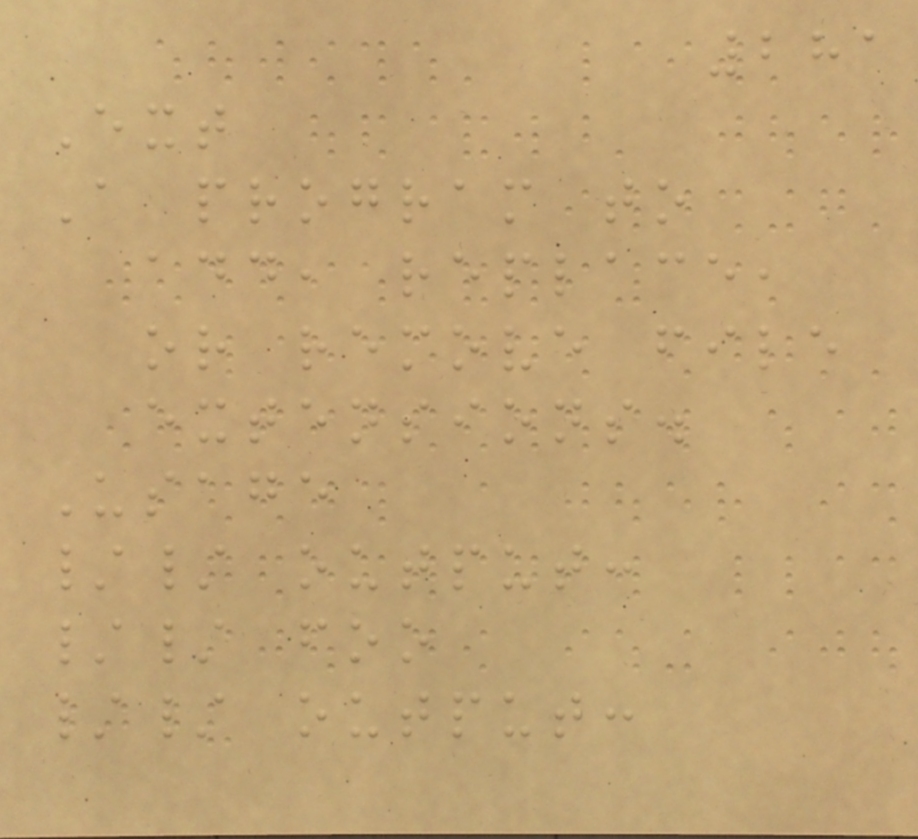281
Ext
A program to
add, replace,
or remove file
extensions.
Usage
// output:
// foo
// output:
